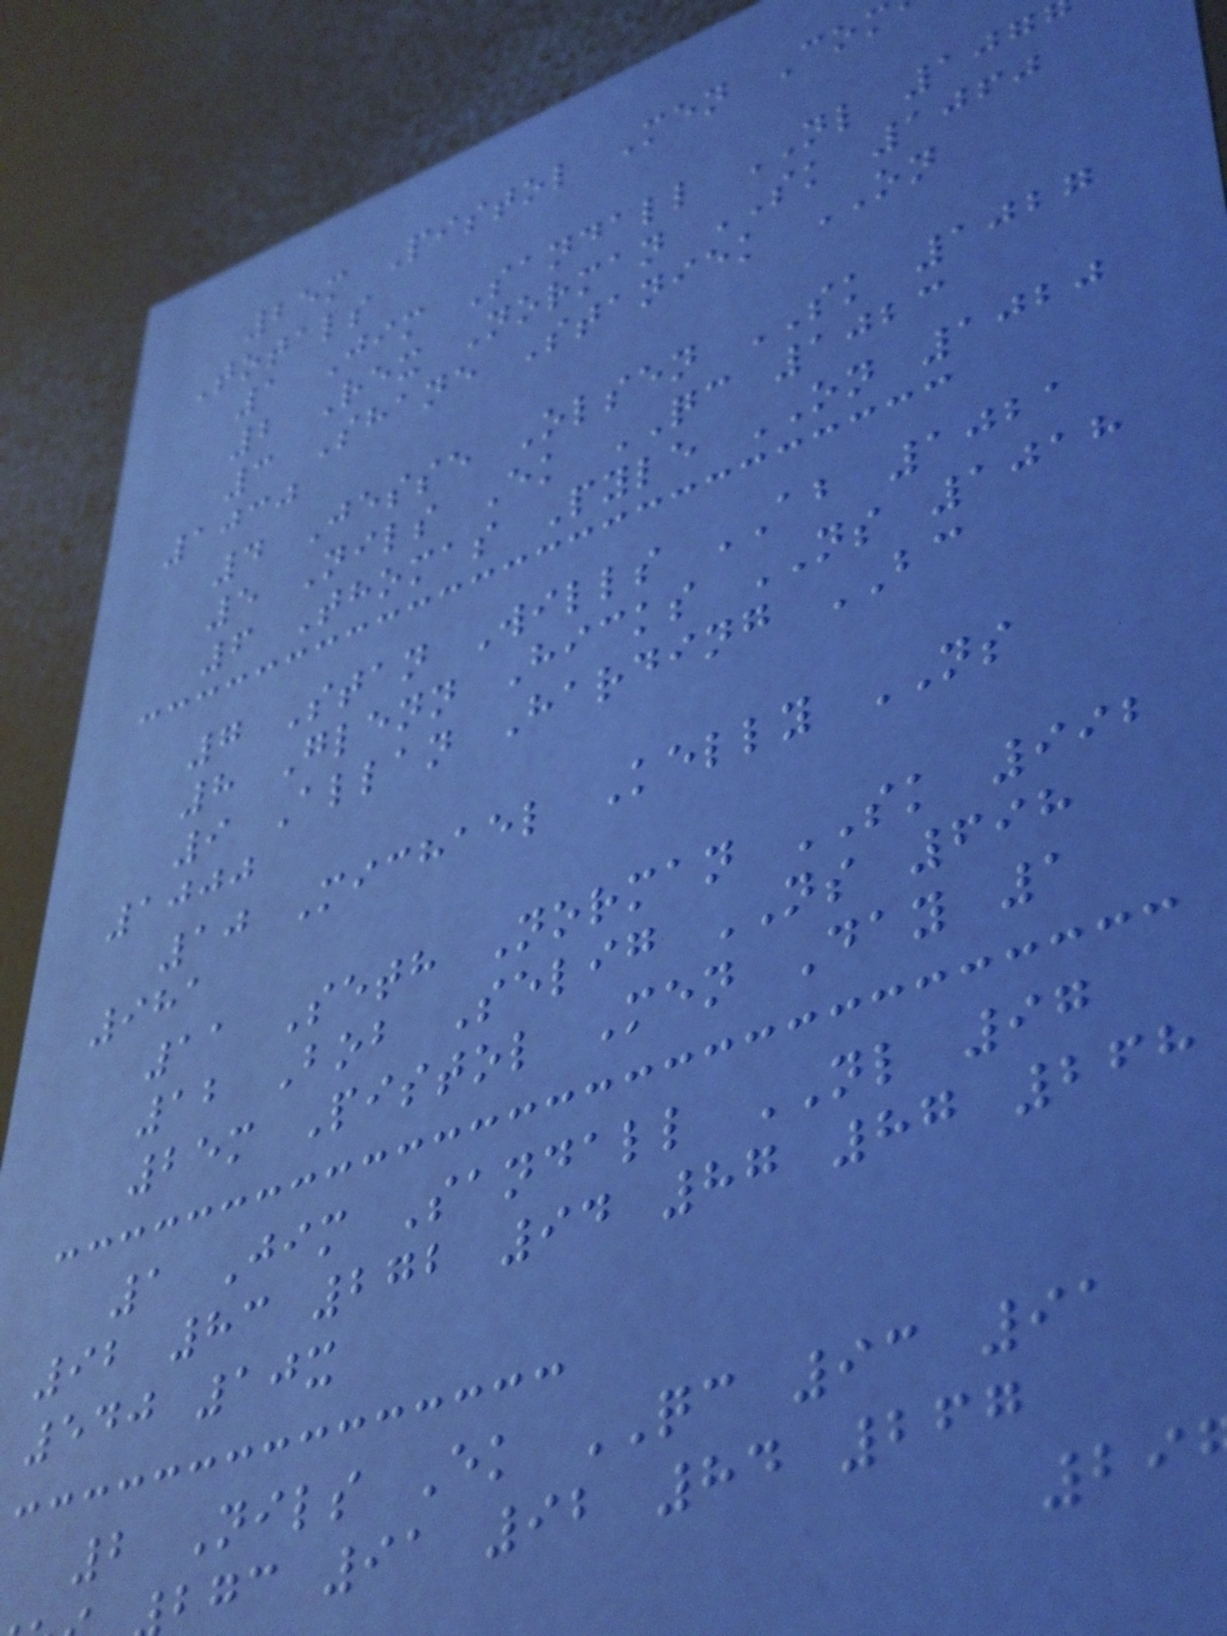25m Pistol Men Com
Totals
1 Jim Sandall NL 107
2 Rex Norman SK 1060
3 Shane Staniek ON
1030
4 Jesse Olsen SK 1027
5 Nils Ek QC 1023
6 Thomas Pyle ON 1020
7 Stan Wills AB 1021
8 Glenn Hicks NS 1018
9 Allan Harding BC
1000
10 Michael Kelly NS
981
11 Seth Norman SK 992
12 Bob Selig NS 698
25m Pistol Men Day 1
1 Jim Sandall NL 97
92 83 272 94 87 87 268
540 10x
2 Nils Ek QC 93 91
bgc 91 92 84 267
